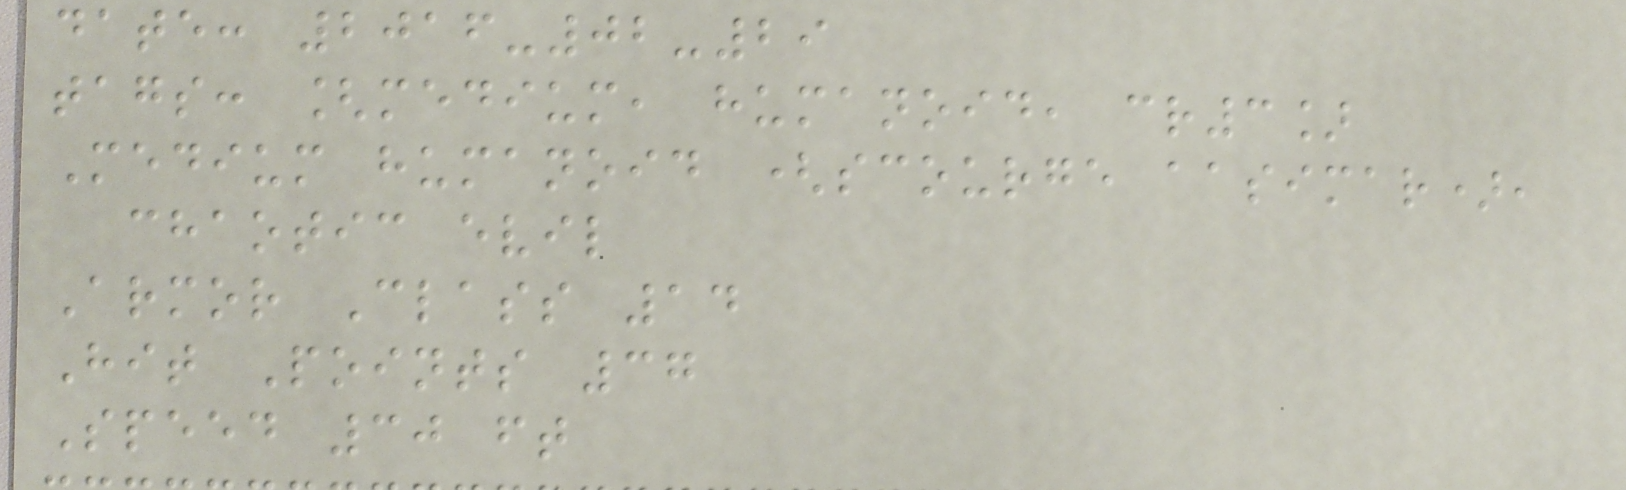date: 2016-02-29
tags: [medium, humanoid, cr3]
Medium humanoid (scourge aasimar),
chaotic evil
Armor Class 14
Hit Points 37
Speed 30 ft
